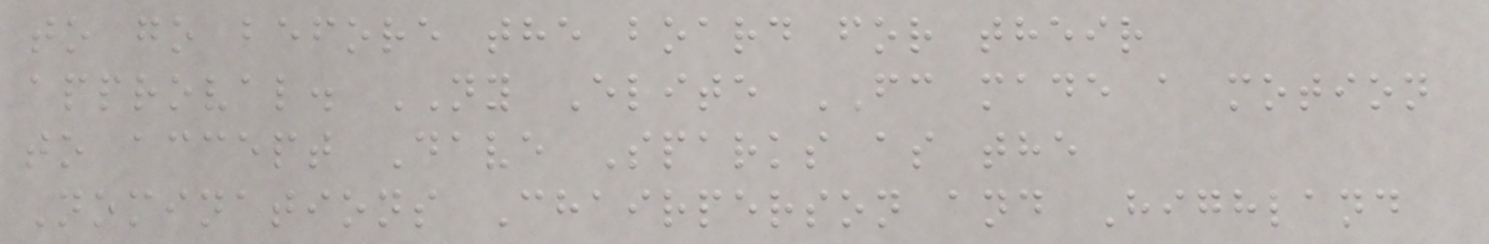to go before the board for their
approval. NY Elite FC made a motion
to accept Dave Sparks as the
Nominations Chairperson and Highland
